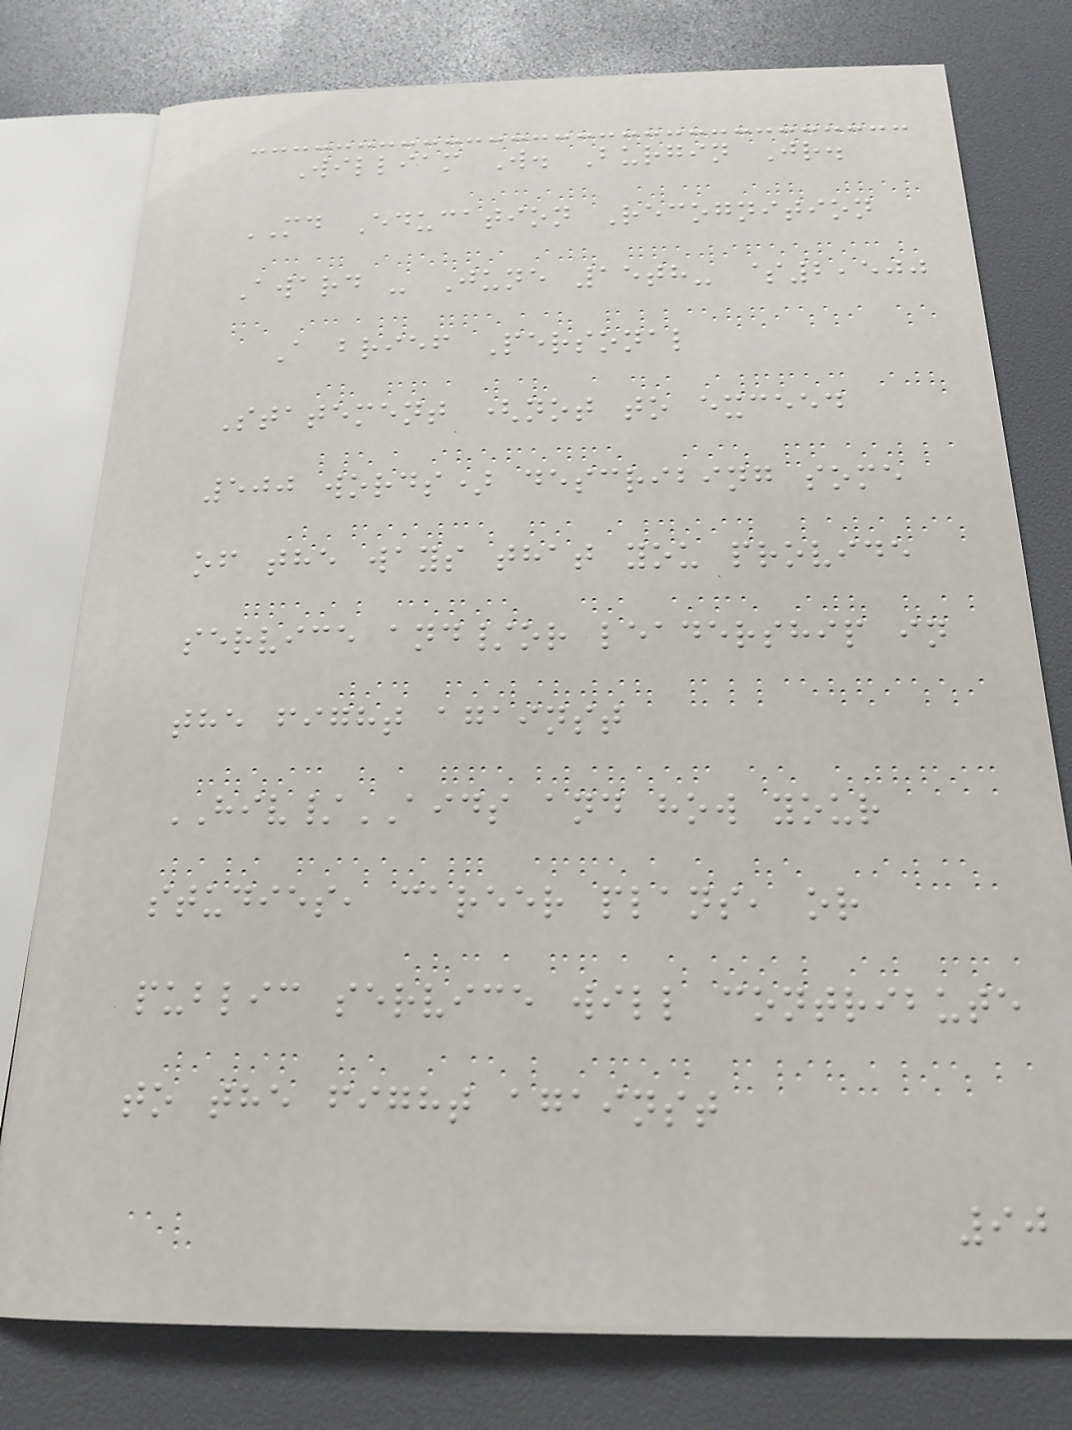William W. Burgin Jr.
MD Education Recognition
Award - June 15th- $2,500
A brief Personal
Statement (not to exceed
500 words) describing some
of the ways that you provide
service and/or leadership in
the fight against
HIV/AIDS and how your
studies, career plans, or
public service will contribute
to the fight against
90
